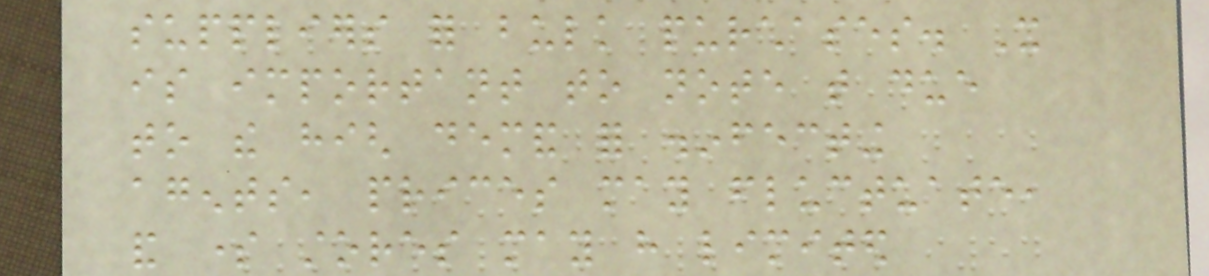suppliers for bulk purchases. It
is important to note that due
to the high demand for disinfecting
agents, prices may fluctuate,
and some stores may have limited
